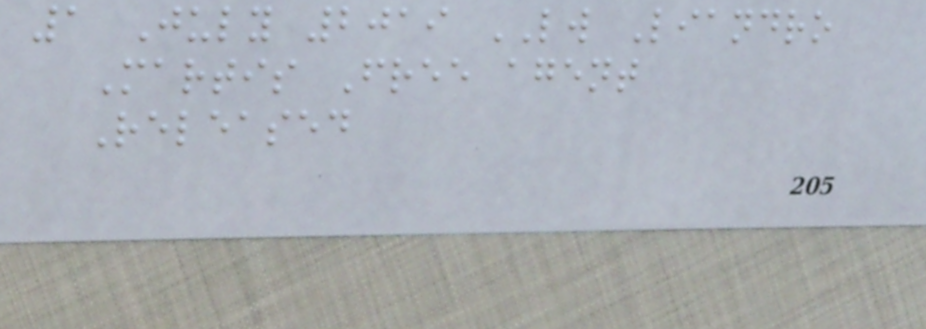1 July 2019 LW Liandro
Martis Free agent
Released
